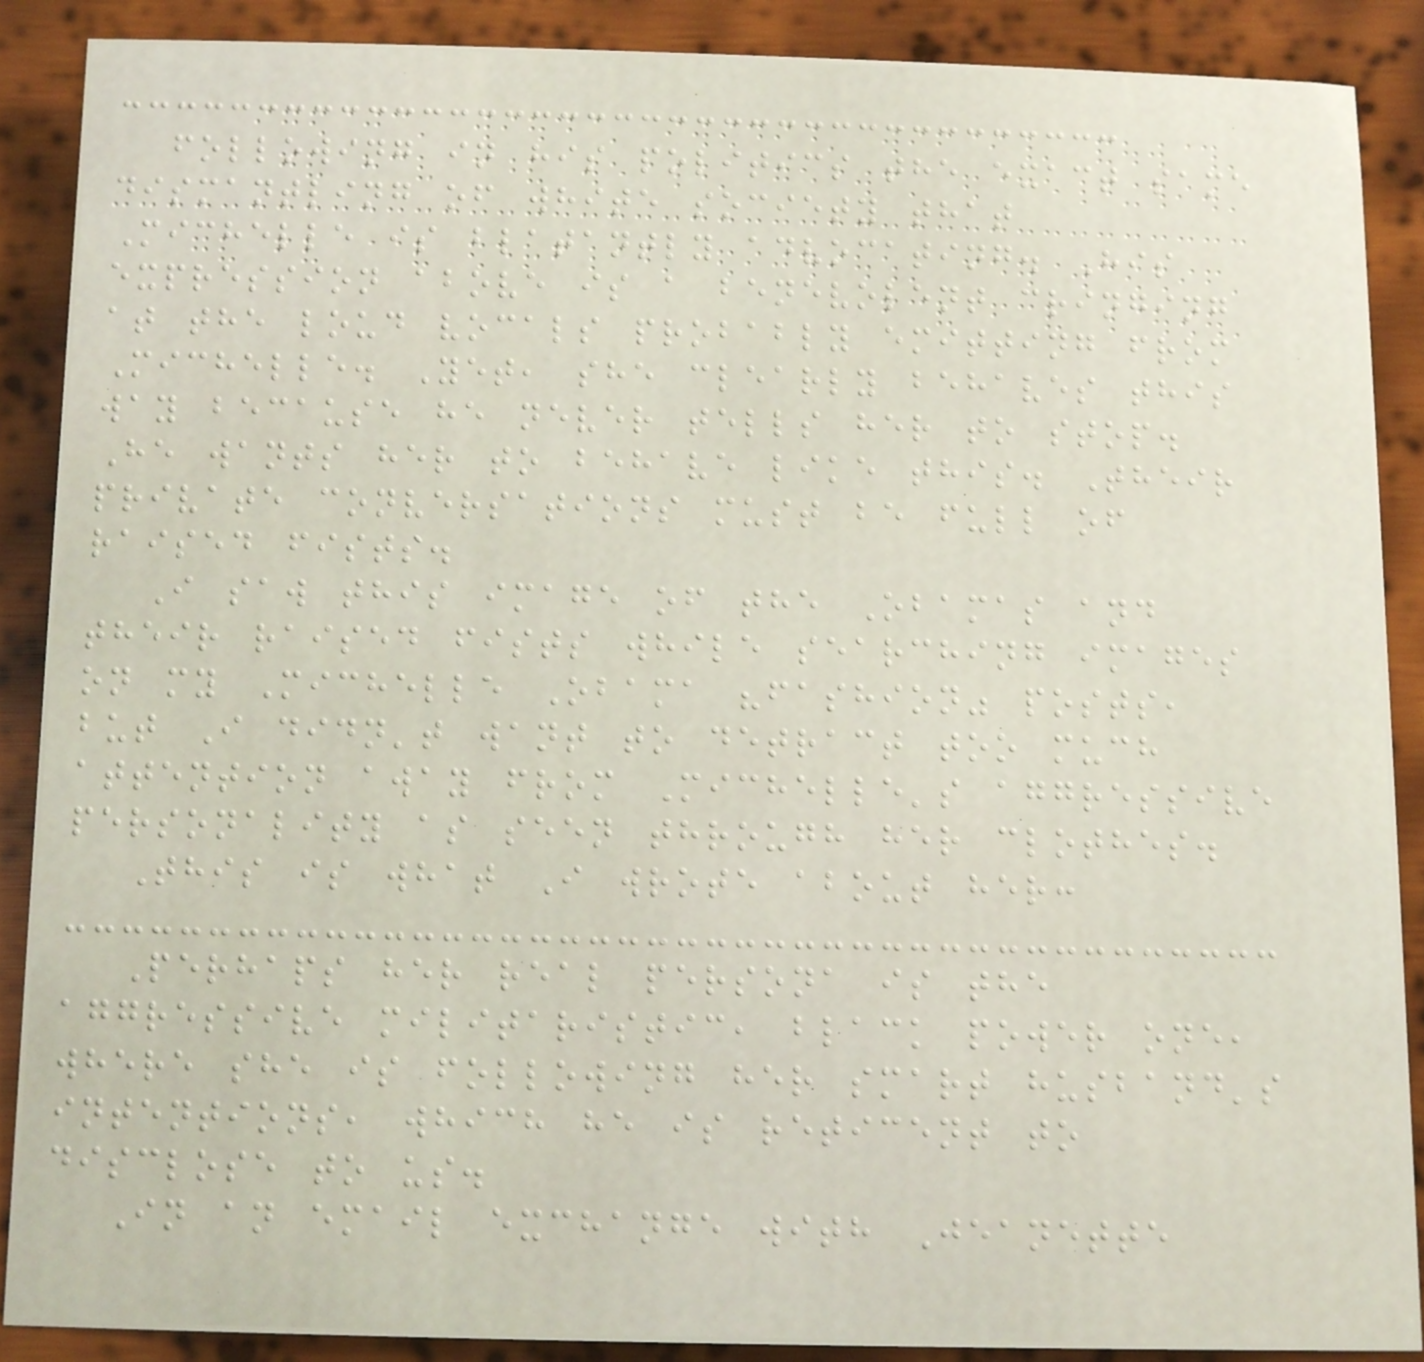following in his politics the exact same
dismantling of white society that
Michelle is blatantly advocating. His
expression above is a benevolent cringing
at the loud vocals probably emitting from
Michelle. Yet, she clearly behaves this
way because he never tells her to stop.
He wants her to behave like this. Their
private conversations must be full of
raised fists.
I saw this image of the Obamas and
their raised fists while searching images
on my Michelle Obama "fashion" posts,
but I didn't want to detract too much
attention away from Michelle's aggressive
personality as seen through her clothes.
This is what I wrote about her:
Perhaps her real persona is the
aggressive militaristic, black power one,
where she is following her smart husband's
intentions, which he is reticent to
disclose to us.
In an email exchange with Jeanette
